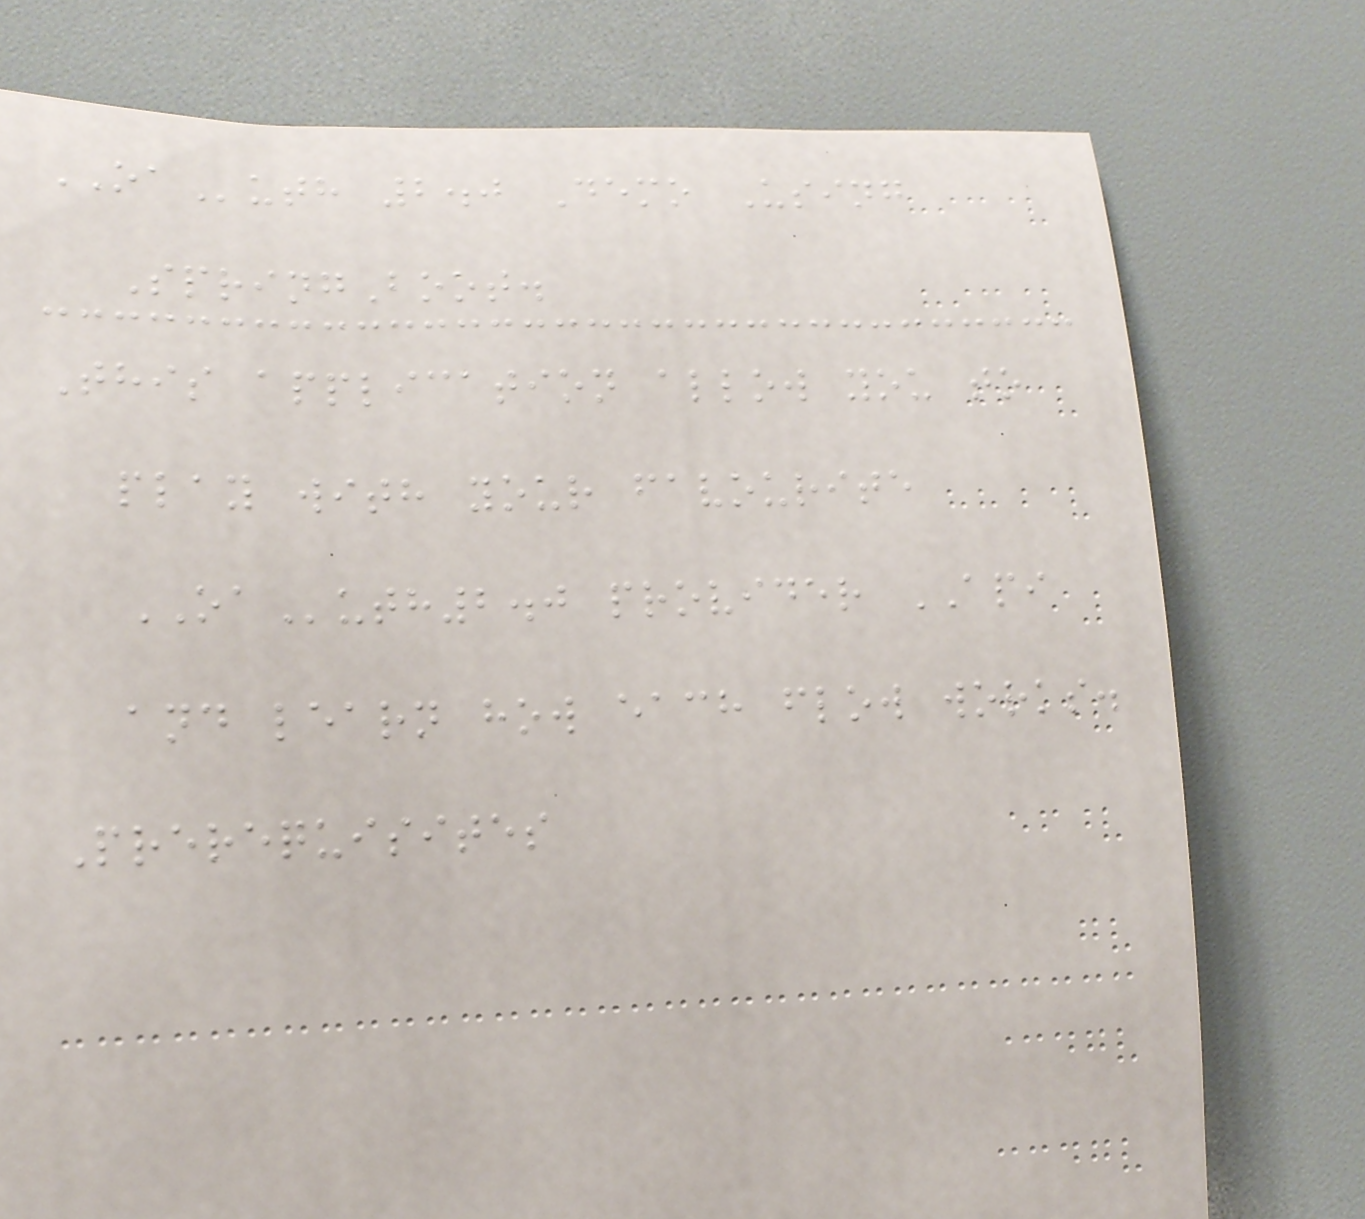OAuth 2.0 Demo Using
SpringBoot.
This application allow you to
play with your favourite
OAuth2.0 provider API
and learn how each flow works.
Prerequisites
